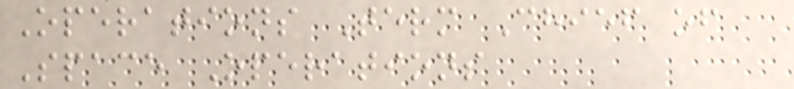Operations Term Chief of
Space Operations
